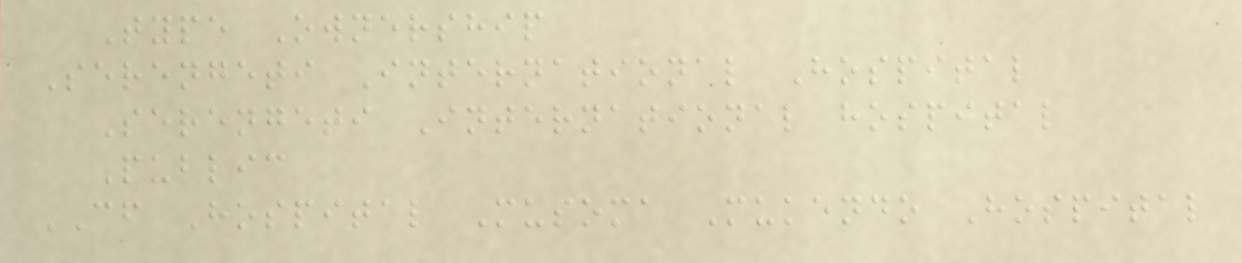Type Ownership
Serengeti International Hospital
Serengeti International hospital
Public
CF Hospital Musoma Mukendo Hospital
